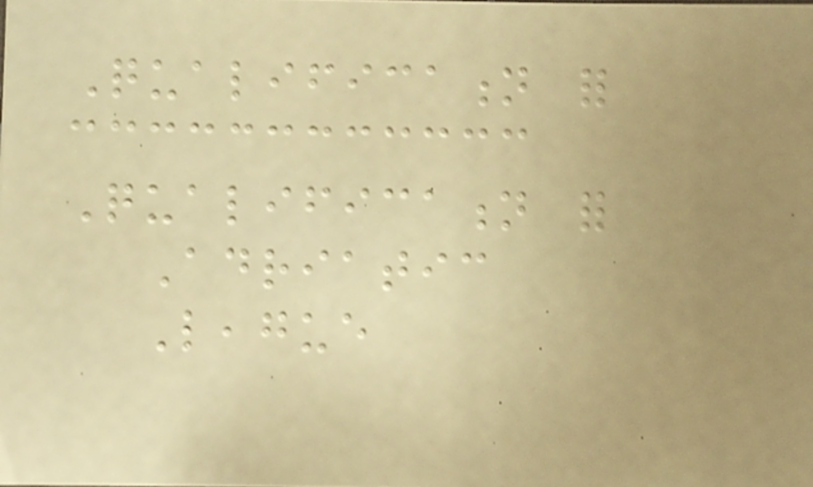Qualification for
Qualification for
Adriatic
League
